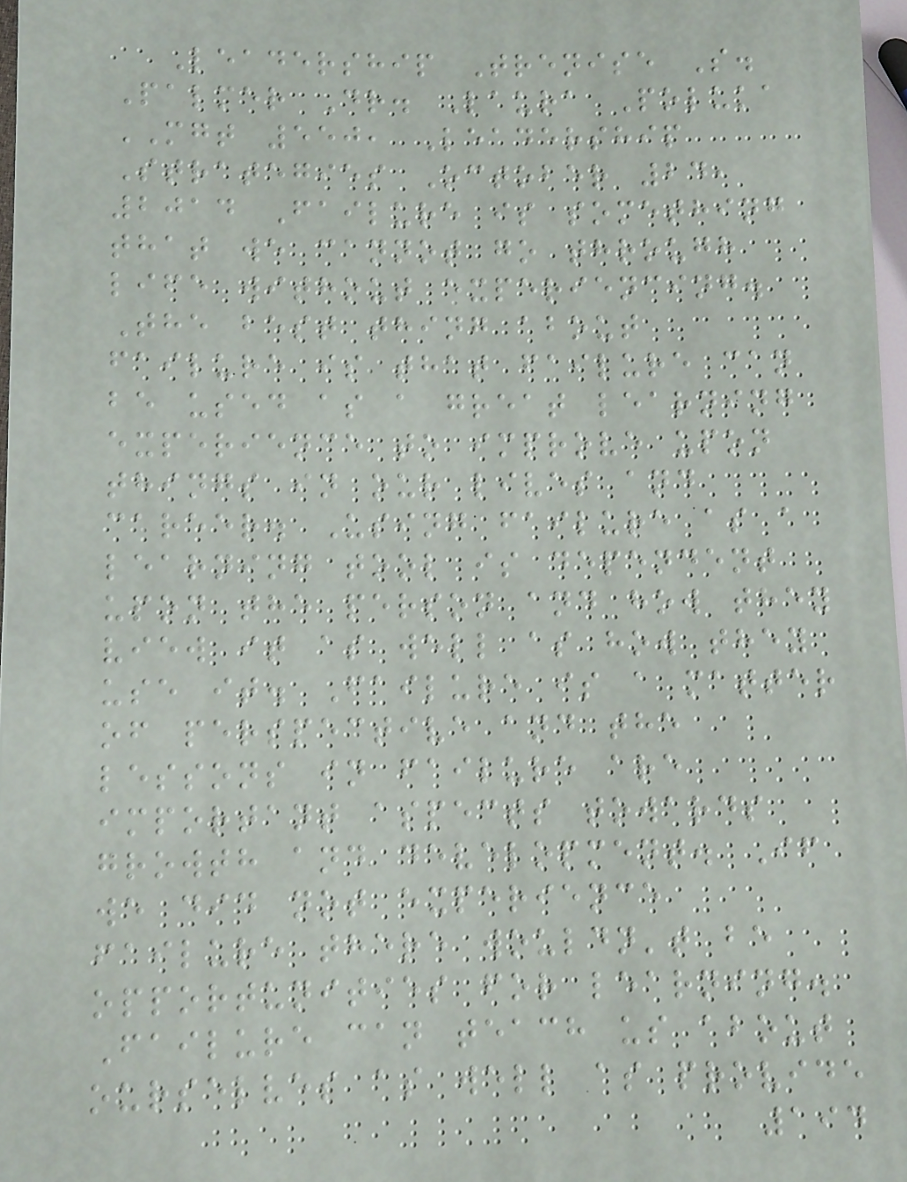Leadership Trenise S.
Palmer Dr. Laura Poluka
MGT 550, Leadership
Strategies October 24,
2014 Failure is something
that we cannot go through
life without experiencing.
The best thing about
failure is that failure can
be used as a great learning
experience to improve upon
things in our lives and
career. Using failure as a
learning tool is dependent
upon the person and how they
view it as well as how they
use it. Failure is a matter
of perspective and the
lessons in failure are
important aspects towards
growth and development. If
we did not experience
failure there wouldn't be
opportunities for learning.
Failure can teach us about
ourselves as well as provide
194
